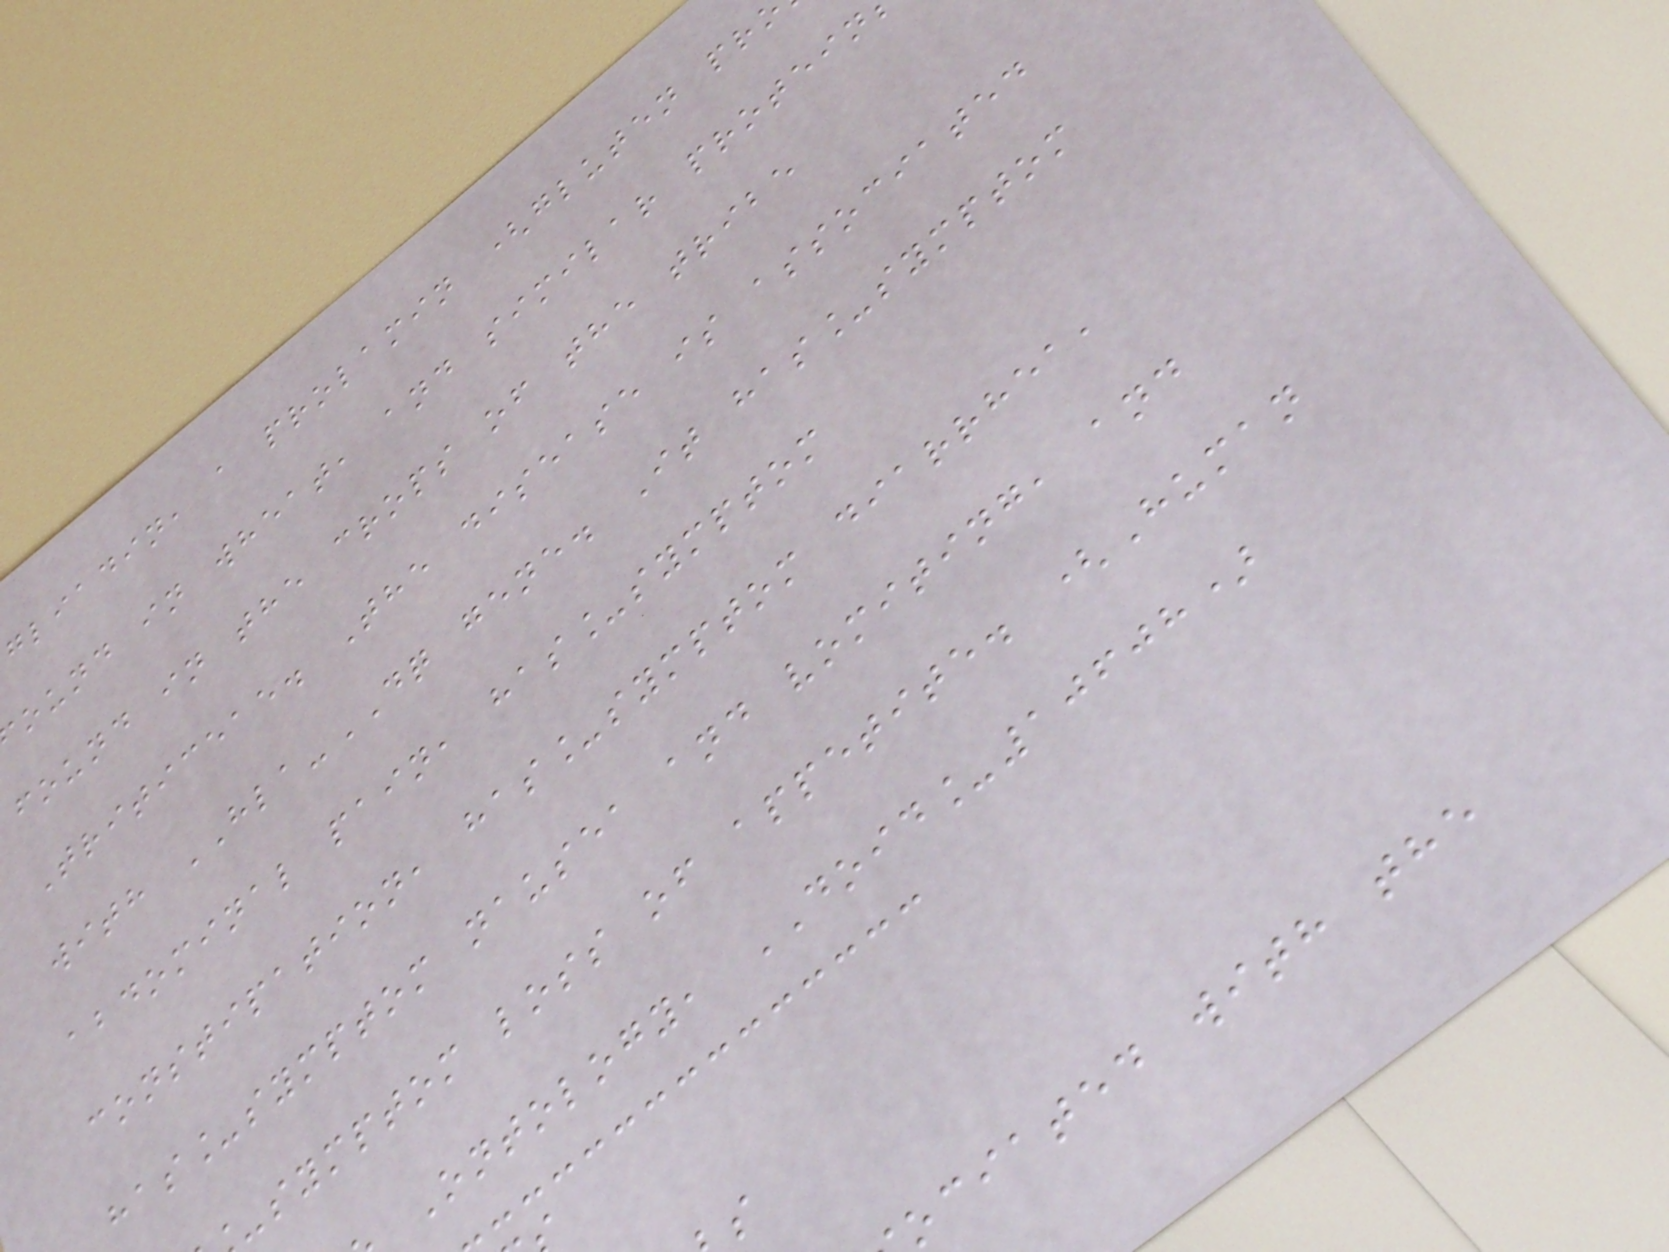gliadin, a prolamin (gluten pr
ound in wheat, and similar protein
found in the crops of the tribe
Triticeae. The disease is associated
with HLA-DQ gene. It has_symptom
abdominal pain, has_symptom
constipation, has_symptom diarrhea,
has_symptom nausea and vomiting, and
symptom loss of appetite. (Human
Ontology, DOID_10608)
ociated with the
